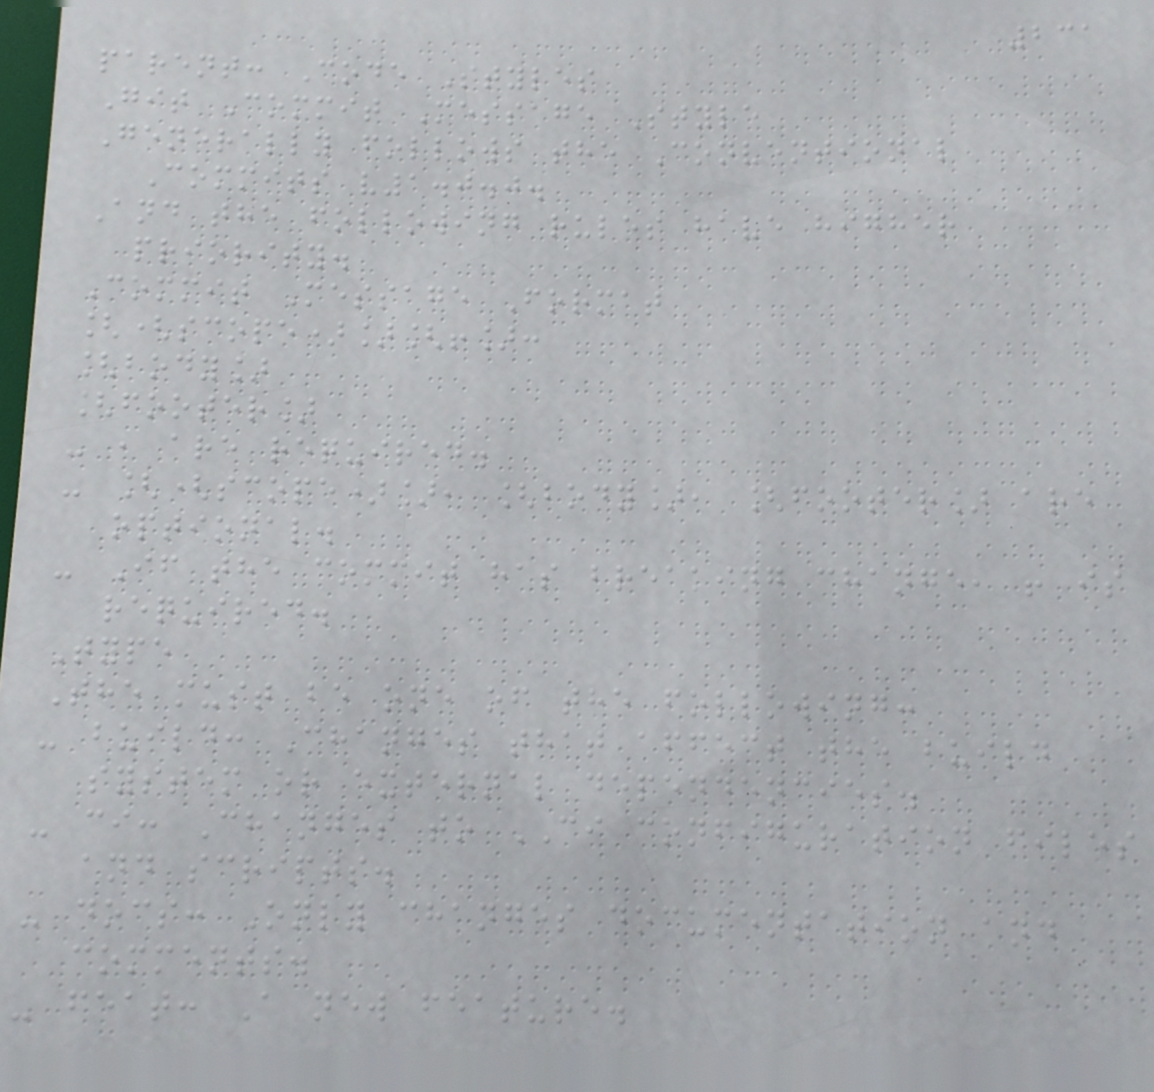231
parent: Code Styles
Git Commit Message Style
Generally follows the Conventional
Commits v1.0.0.
And the following rules have higher
priority.
Commit Message Format
[(scope)][!]:
[body]
[footer]
- , are required.
- [(scope)], [body], [footer] are
optional.
- If the commit has breaking change, ! is
required.
Type
The must be one of the following:
- build: Changes that affect the build
system or external dependencies.
- ci: Changes to CI configuration files
and scripts.
- docs: Only changes documentation and
comments.
- feat: A new feature.
